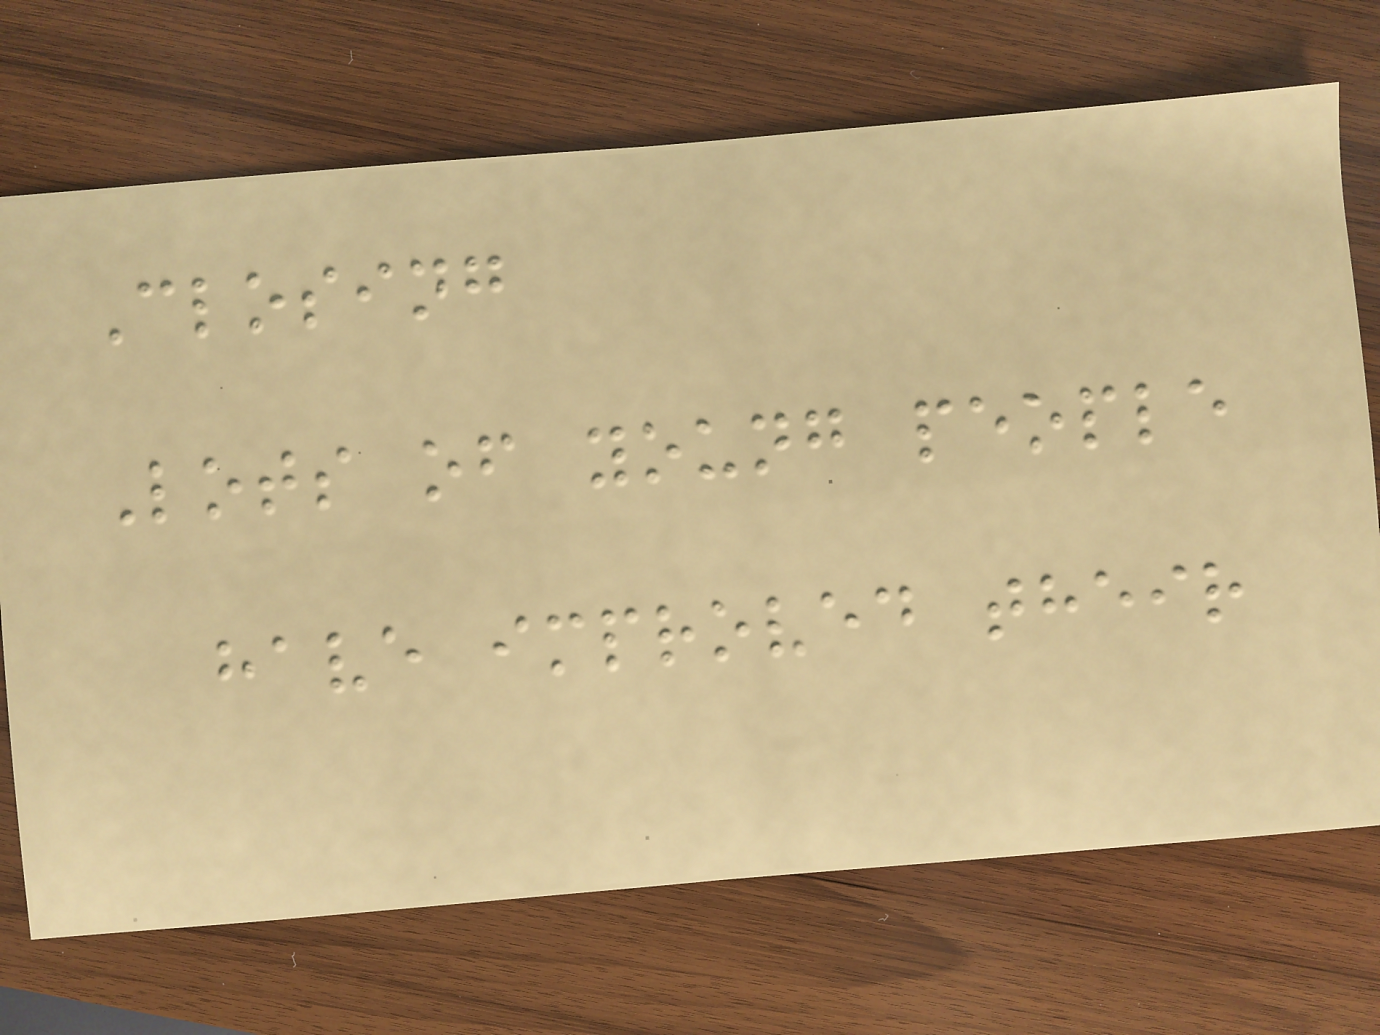Closing
Lots of young people
have improved their
